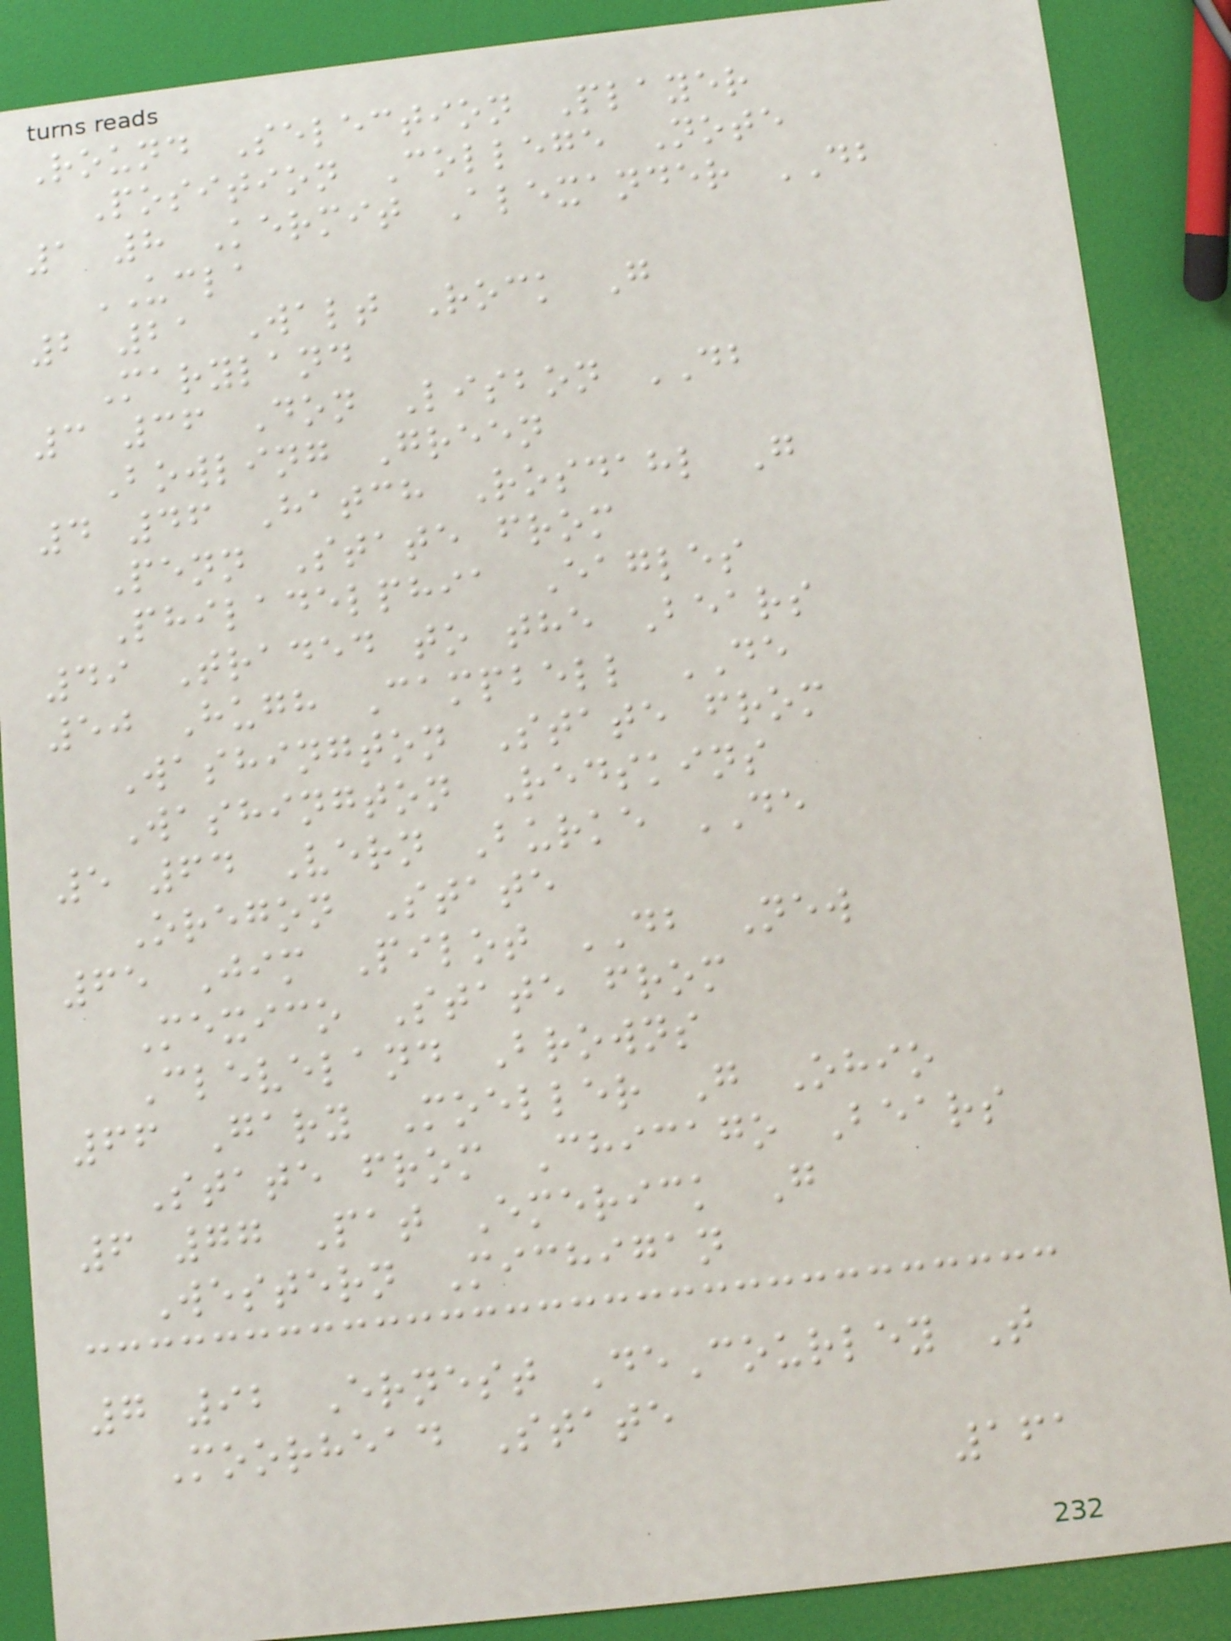Round Selection Player
Position College Note
1 8 Kermit Alexander DB
UCLA
2 21 Walt Rock G
Maryland
3 36 Don Lisbon DB
Bowling Green
4 46 Hatch Rosdahl G
Penn State from
Philadelphia Eagles
49 Traded to the Bears
50 Hugh Campbell DE
Washington State from
Washington Redskins
5 64 Vern Burke DE
Oregon State
65 Jim Pilot DB New
Mexico State from
Cleveland Browns
66 Gary Moeller G Ohio
State from Chicago Bears
6 77 Pat Emerick G
Western Michigan
7 92 Ernest DeCourley T
Moorhead State
161
